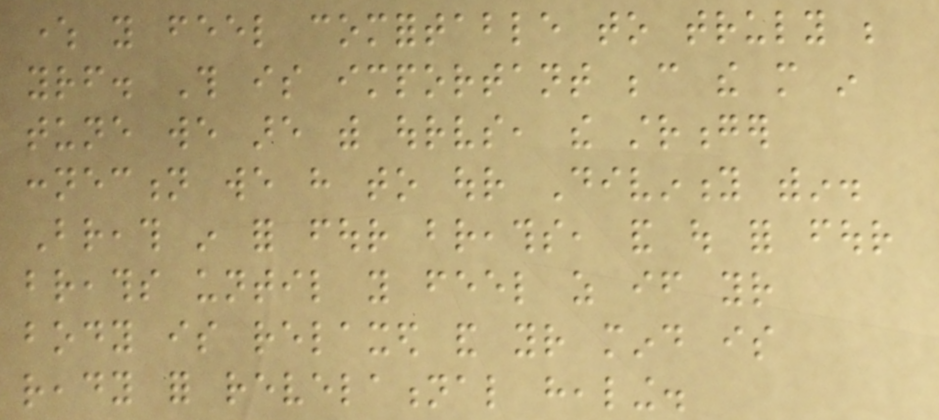where you feel comfortable to truly be
yourself. This is important because the more in
tune we are with ourselves, the stronger
connection we have to our Divinity within.
Breath in for four breaths, and out for four
breaths until you feel as if your
body is relaxed and your mind is
ready for revelational healing.
